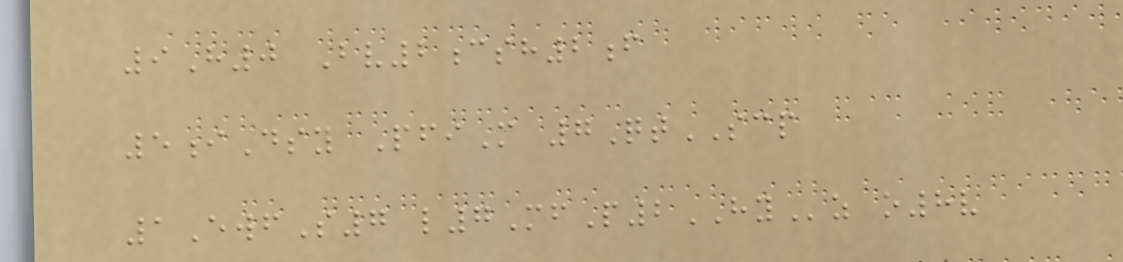9H0 Bv2csh2f
5iDsy PfiM 7QtSCP
1EwfS7 l7MfP2HYz o8v
